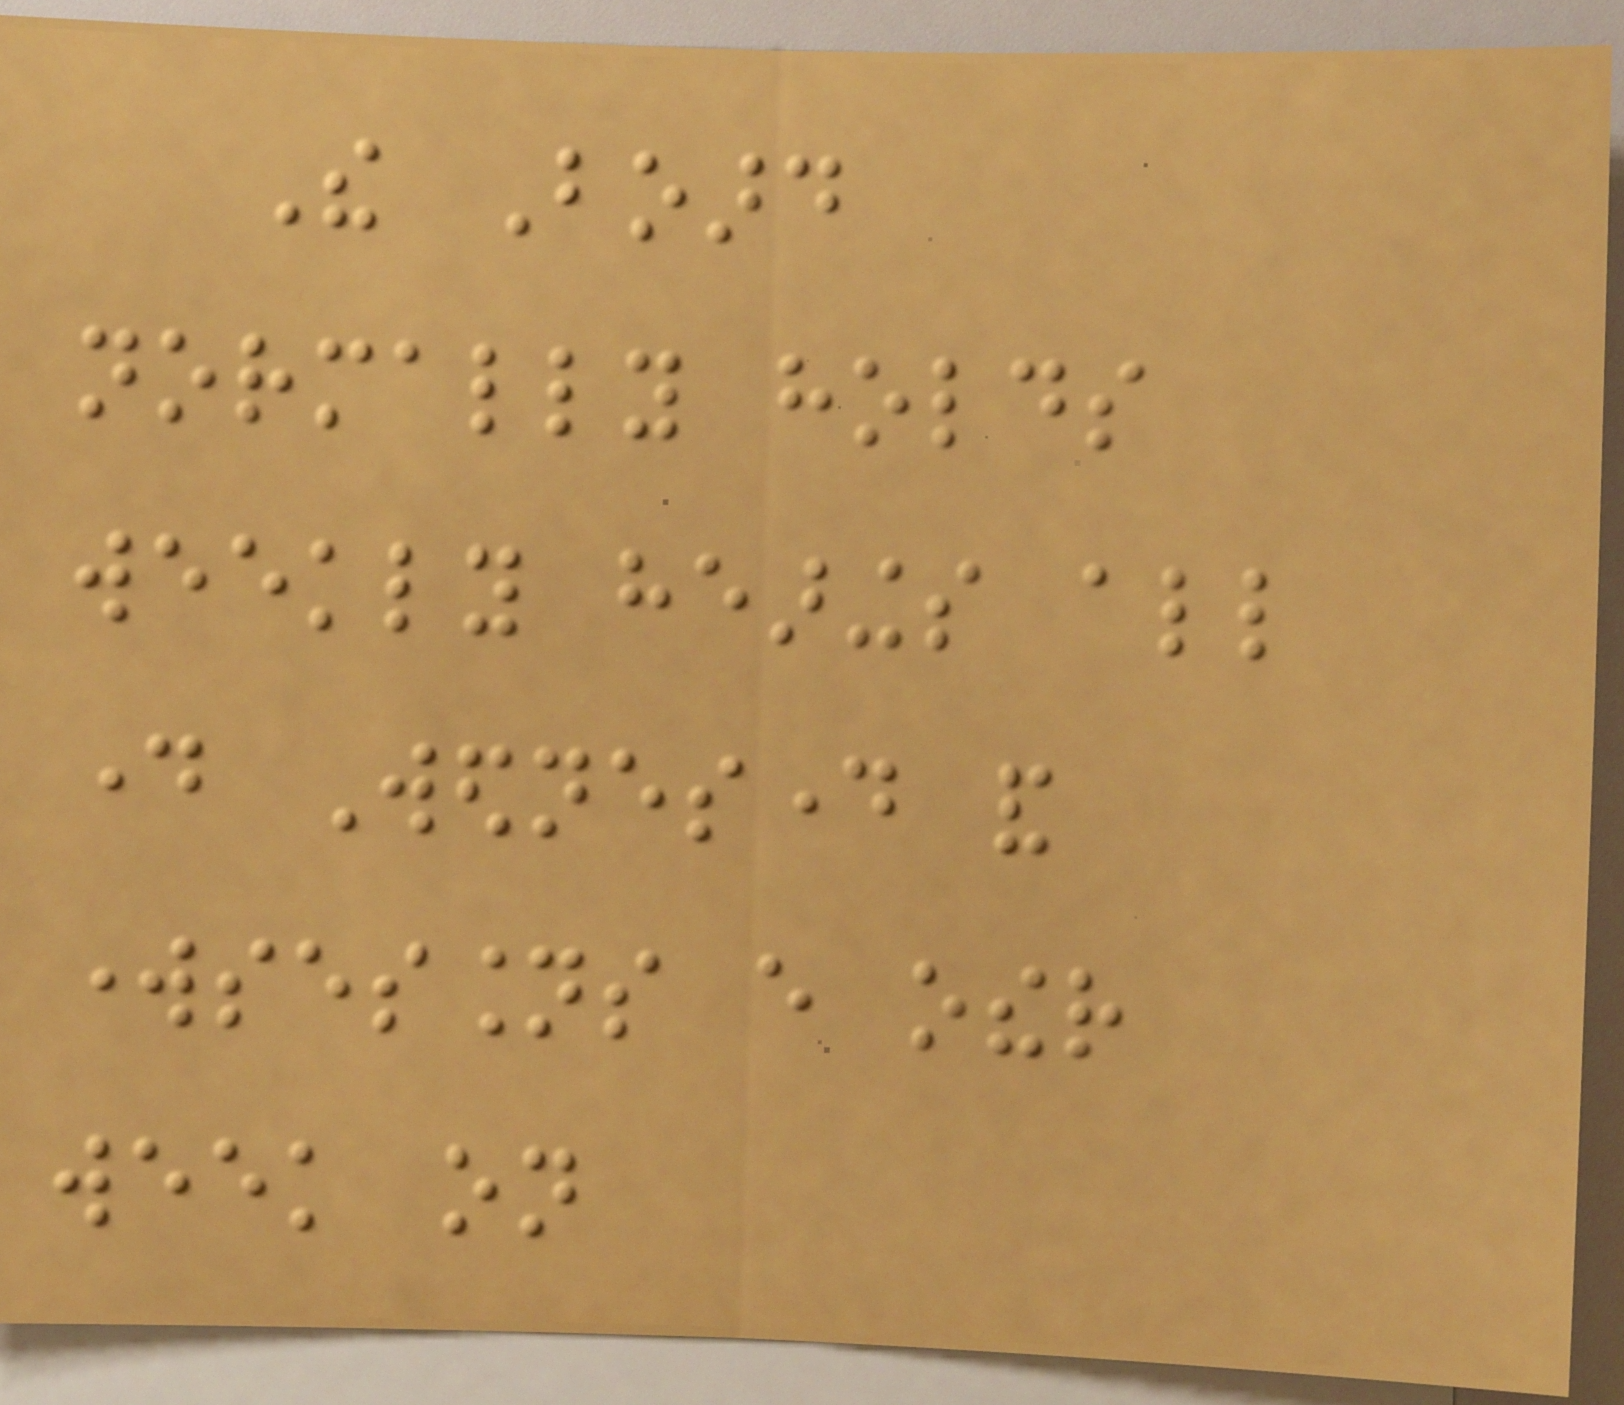The Board
normally holds
weekly hearings all
day Wednesday and
worksessions every other
week on
